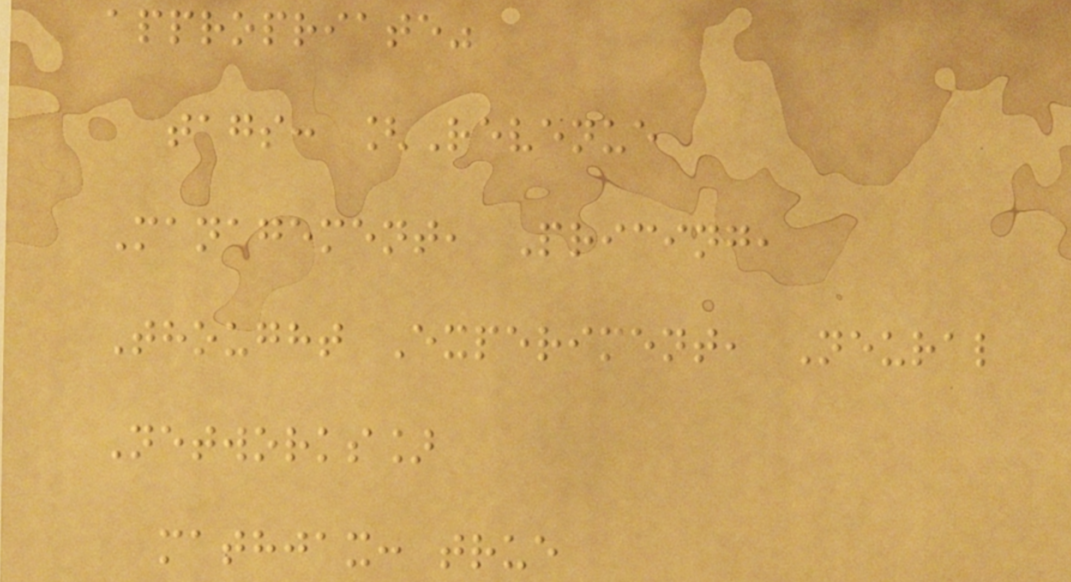appropriate"
tags: [Revenue
Management, Pricing,
Thought Experiment, Neural
Networks]
mathjax: true
